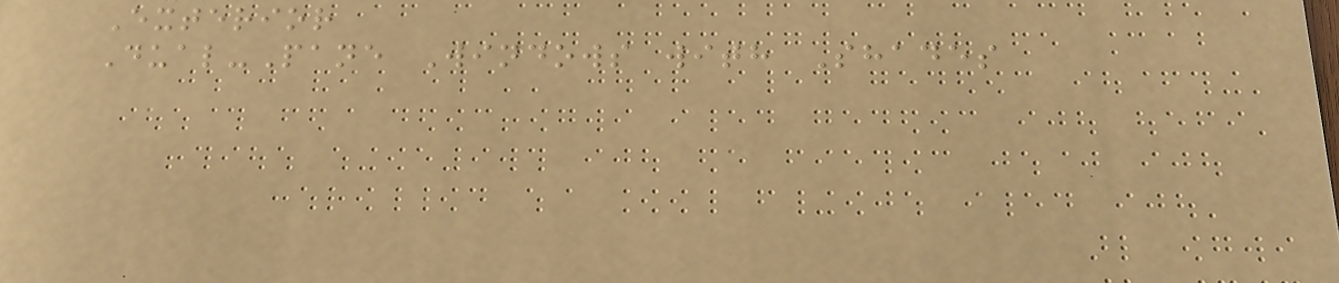Exterior
Dual-Pane Windows with Shades
